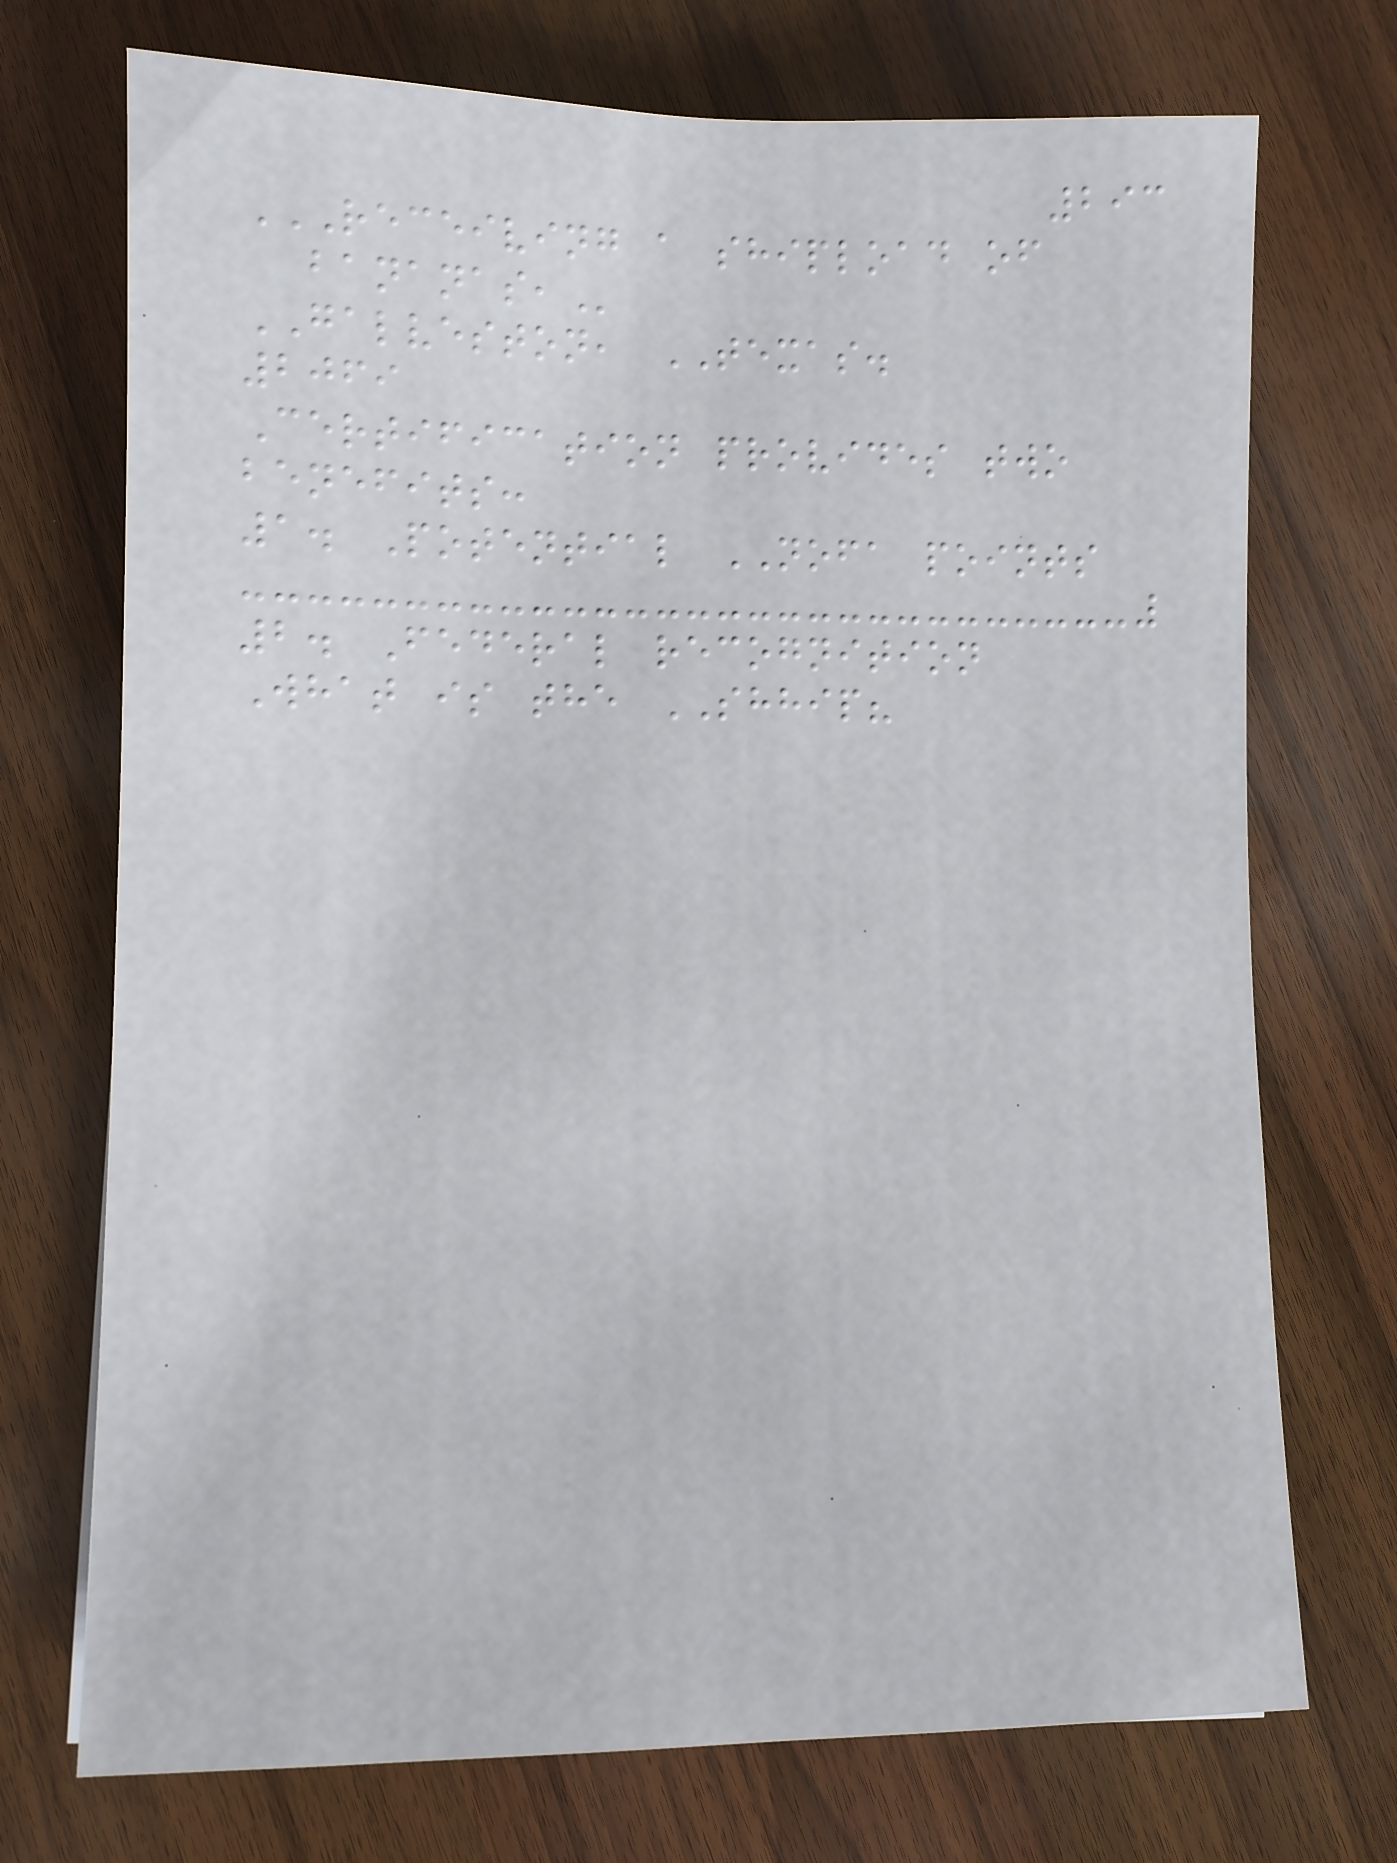293
RECEIVING A SHIPLOAD OF
BANANAS,
GALVESTON, TEXAS.
2069
Certification provides two
benefits:
1. Potential NOFA points
2. Federal recognition
What is the SHHIP?
